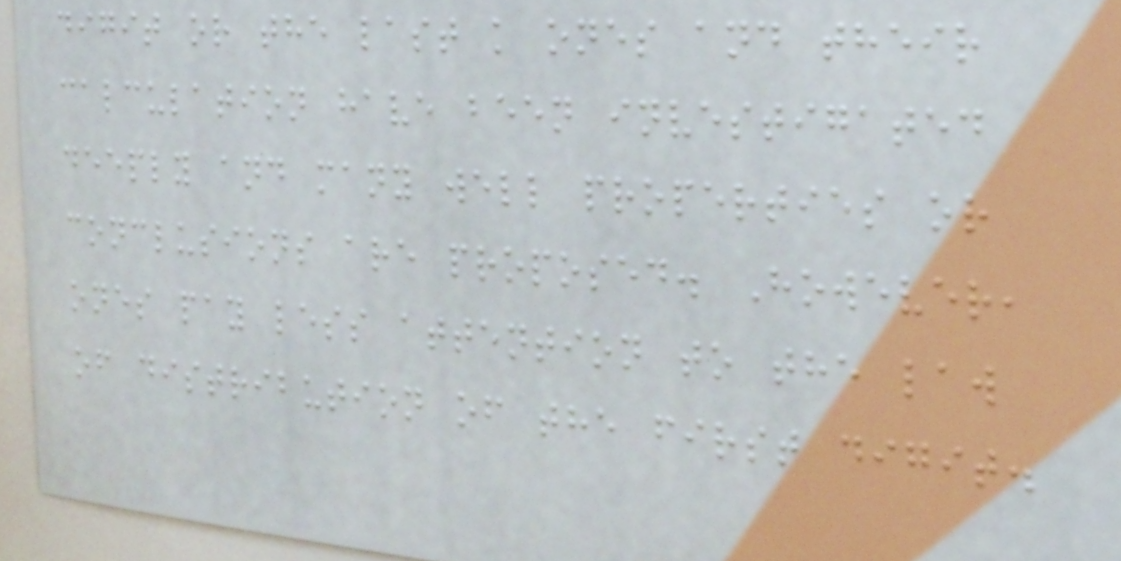digit or the last k ones and their
calculation have been investigated
deeply and many well properties or
conclusions are proposed. However,
ones pay less attention to the law
of distribution of the first digit.
